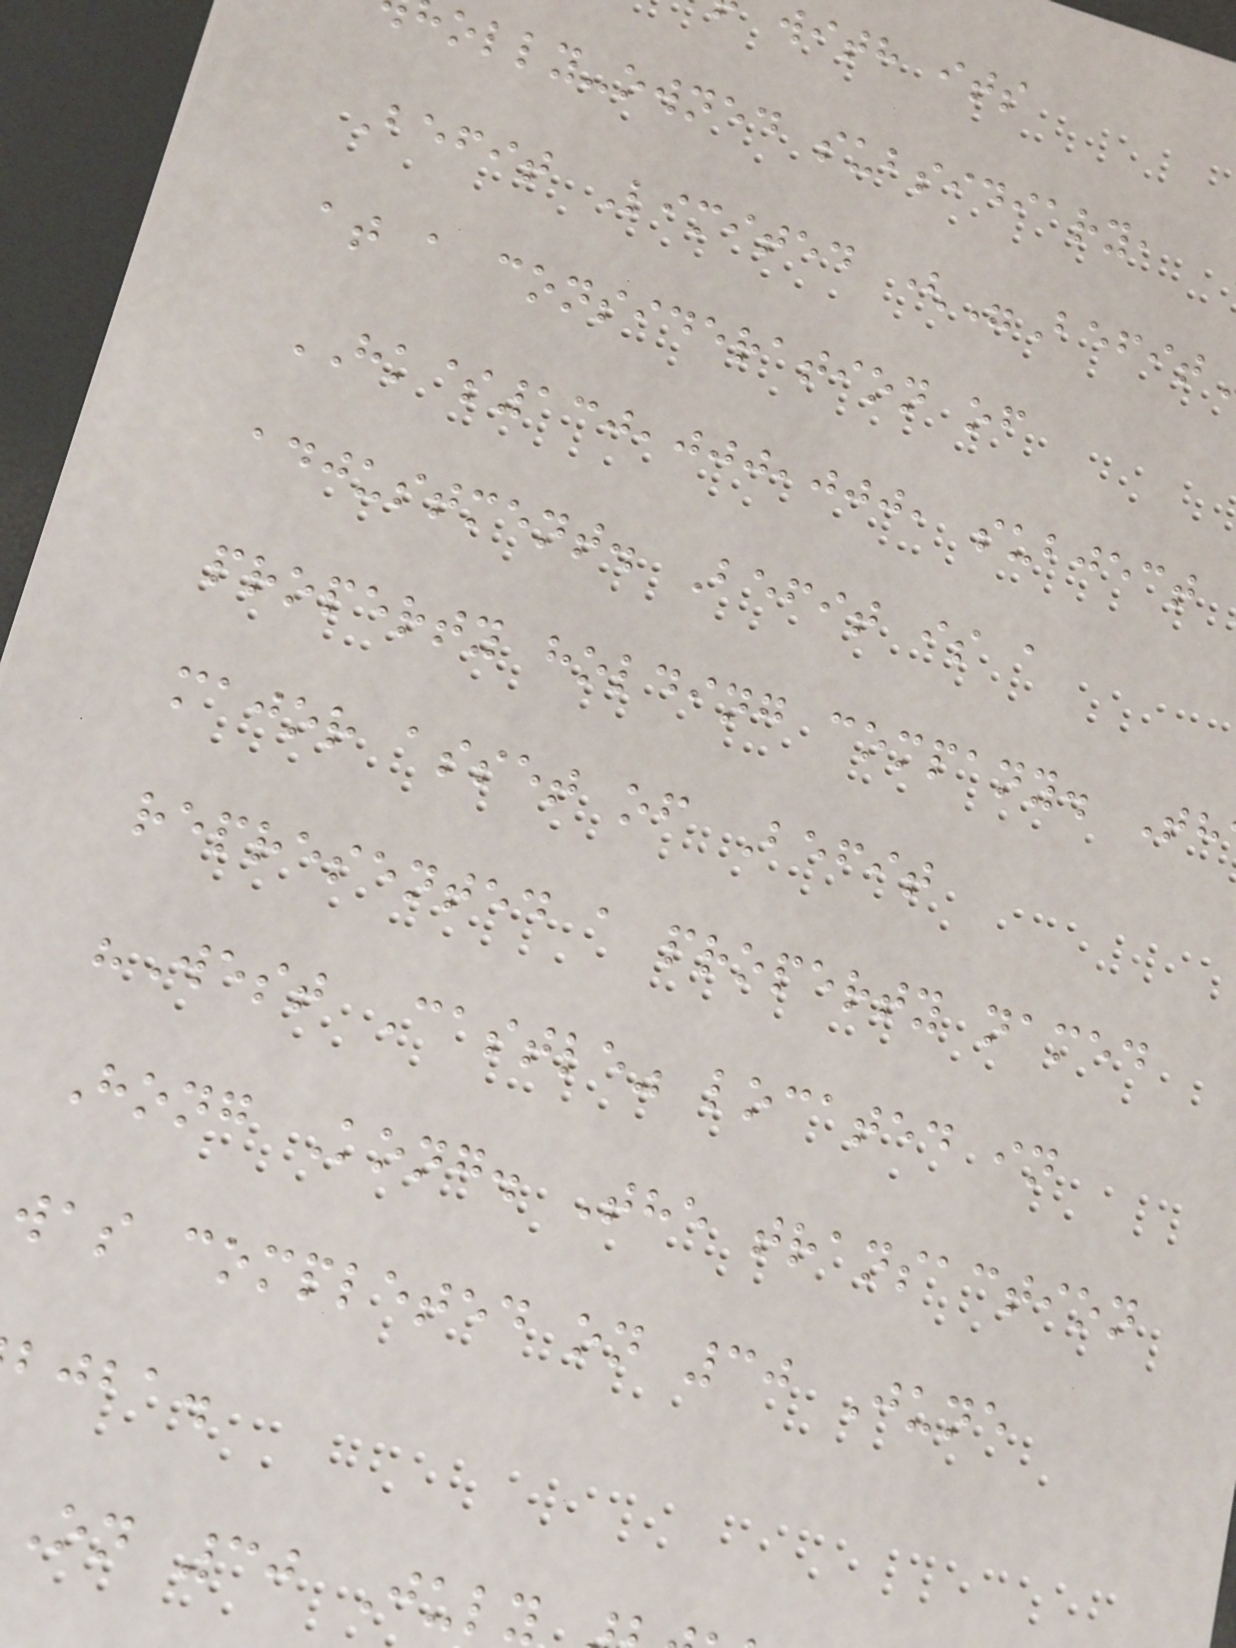with its
olly-owned subsidiary,
Befit Limited ("Befit
at a consideration of
HK$130,000,000, subject
adjustment. Befit is a
property holding company. Th
major asset of Befit
represented a property named
"West Castle" located in
Hong Kong. The transaction
was completed on 30 June
bjba.
On 30 July
